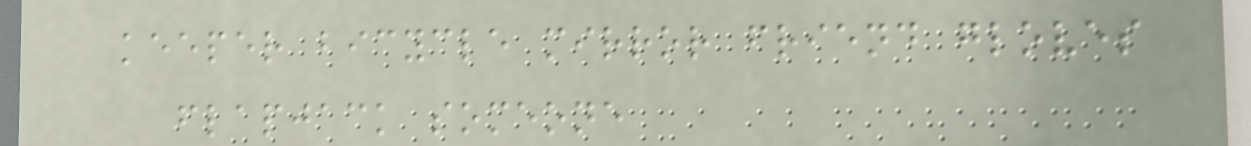keeper bicycle mirror friend gloves
flapjack someone
